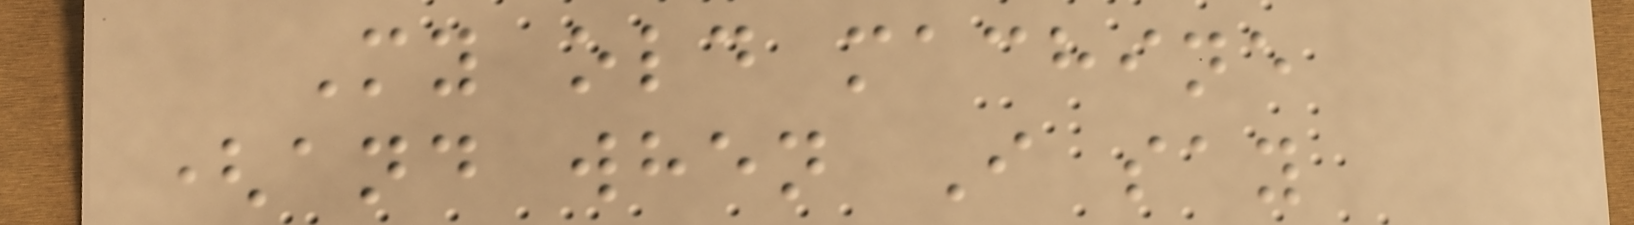My old machine
(and when I say
